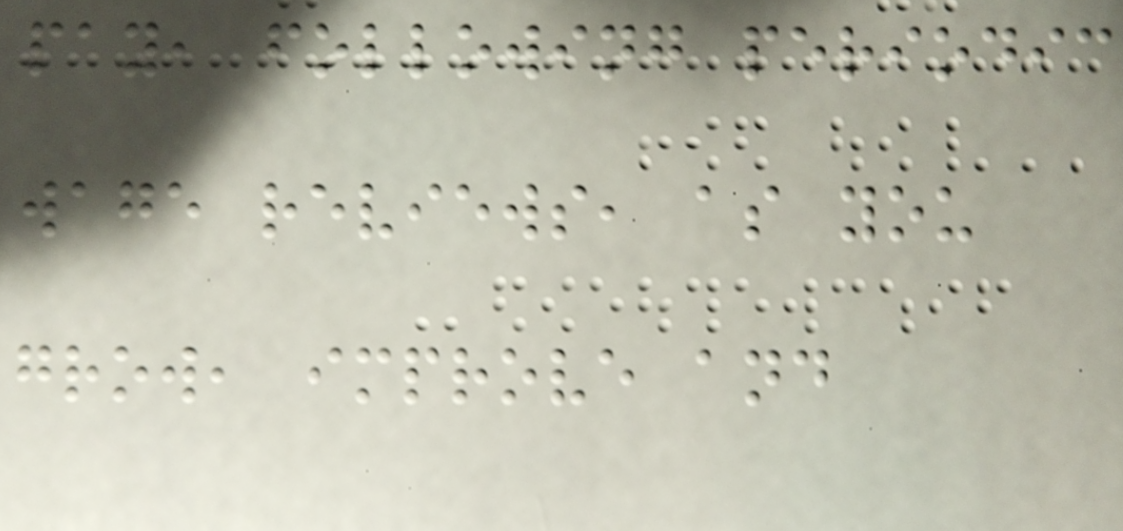pay, following periodic
wage reviews, as you
grow, improve and
